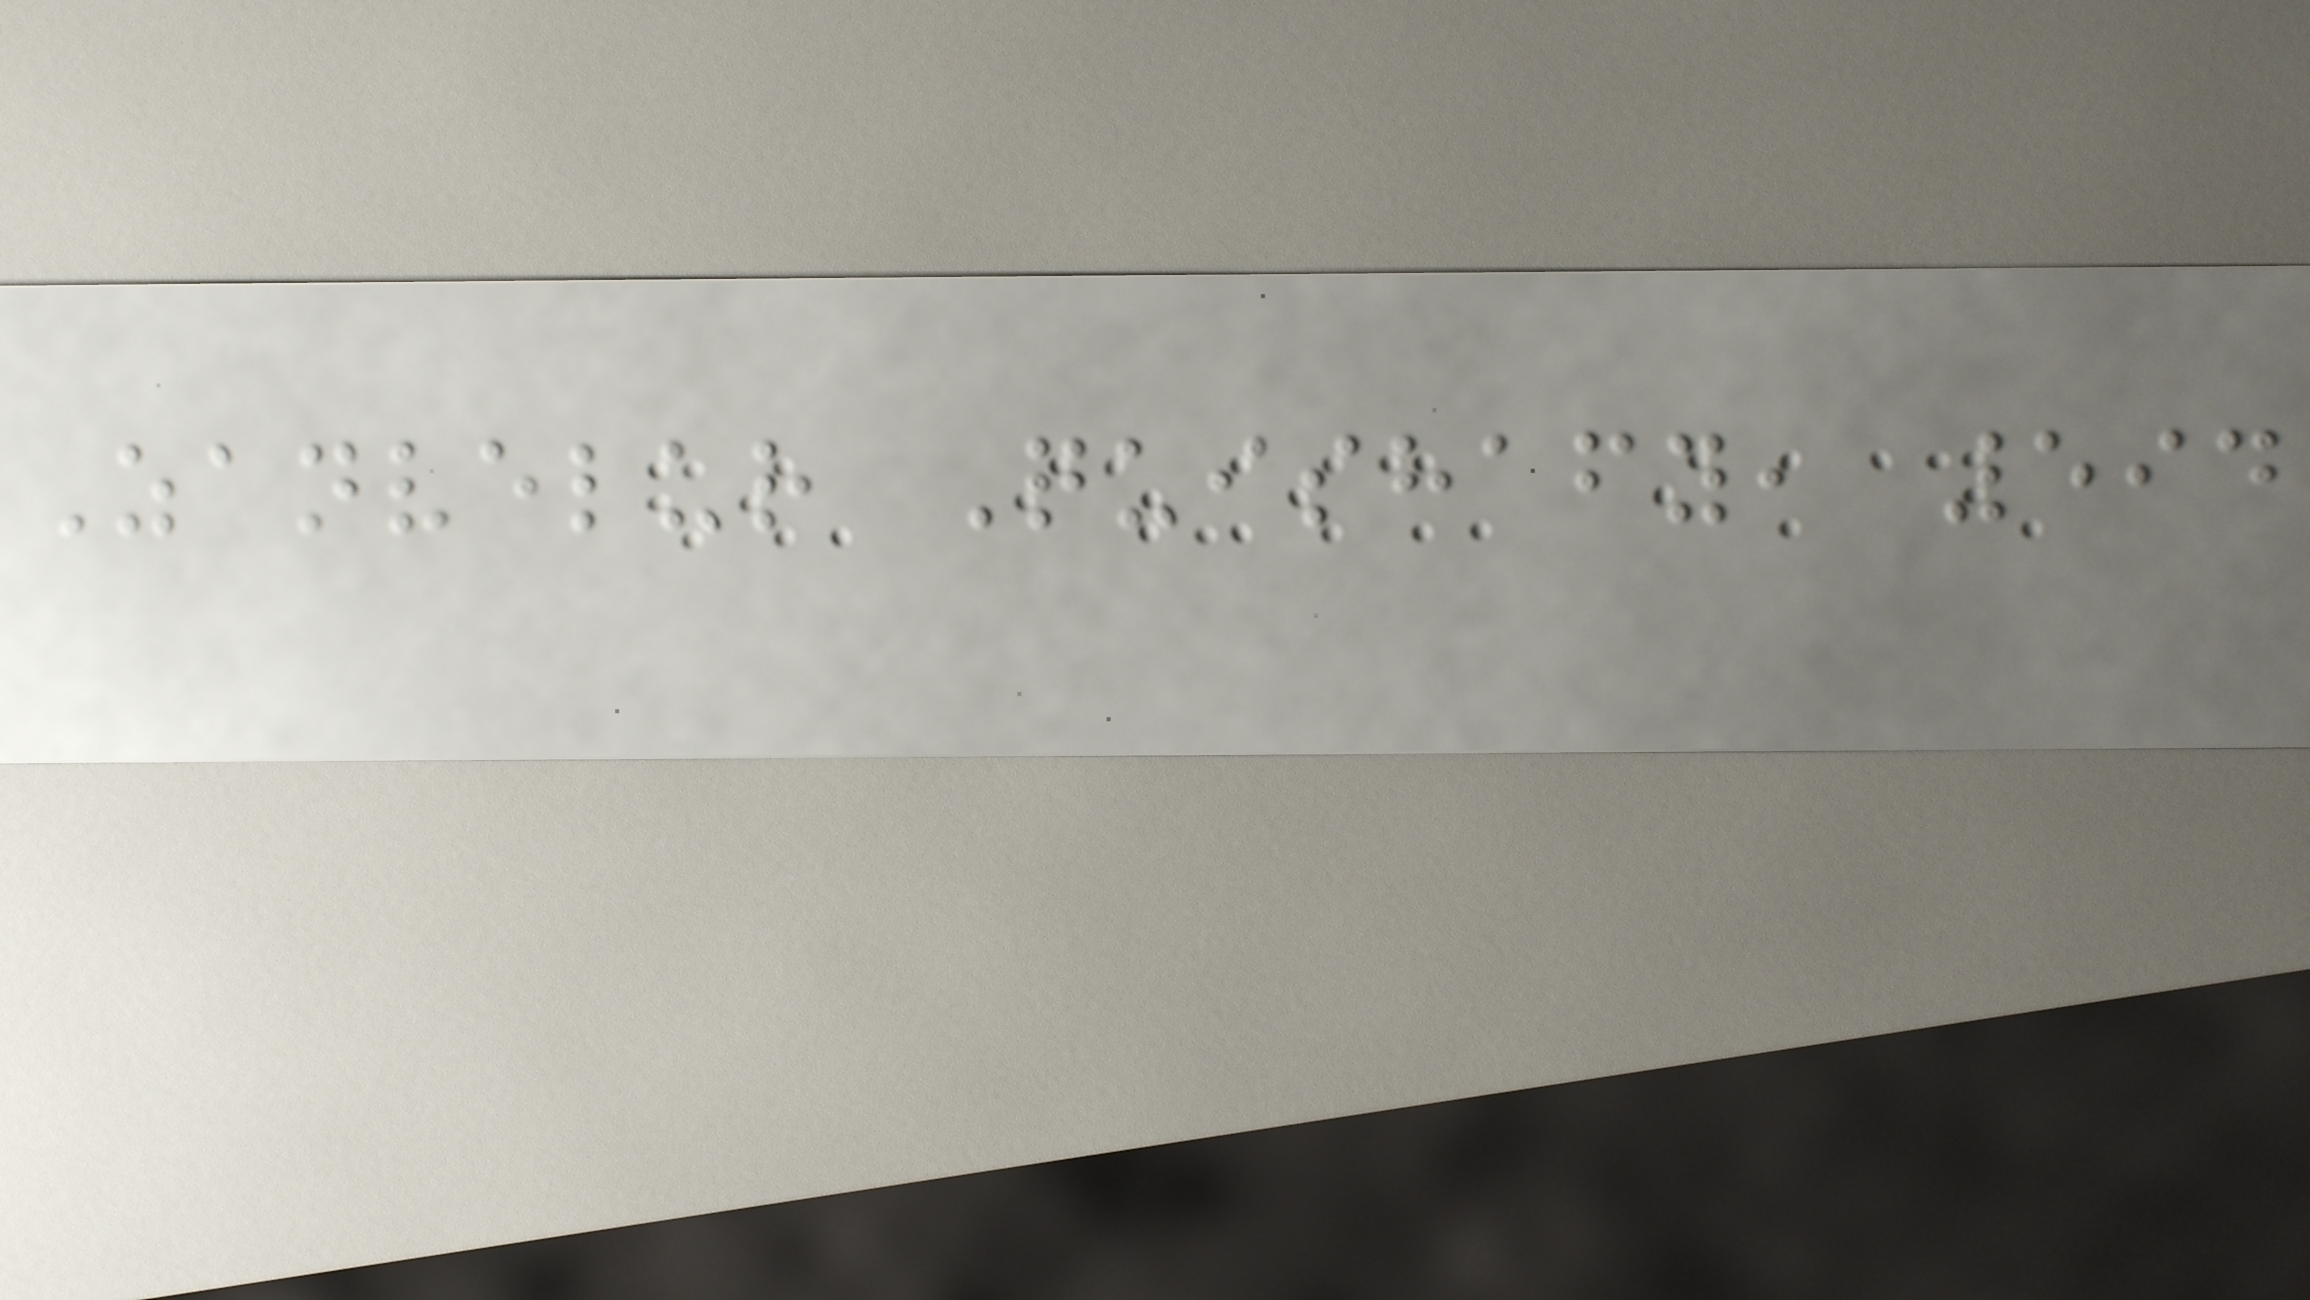Zanvelur Quishafy, 594
